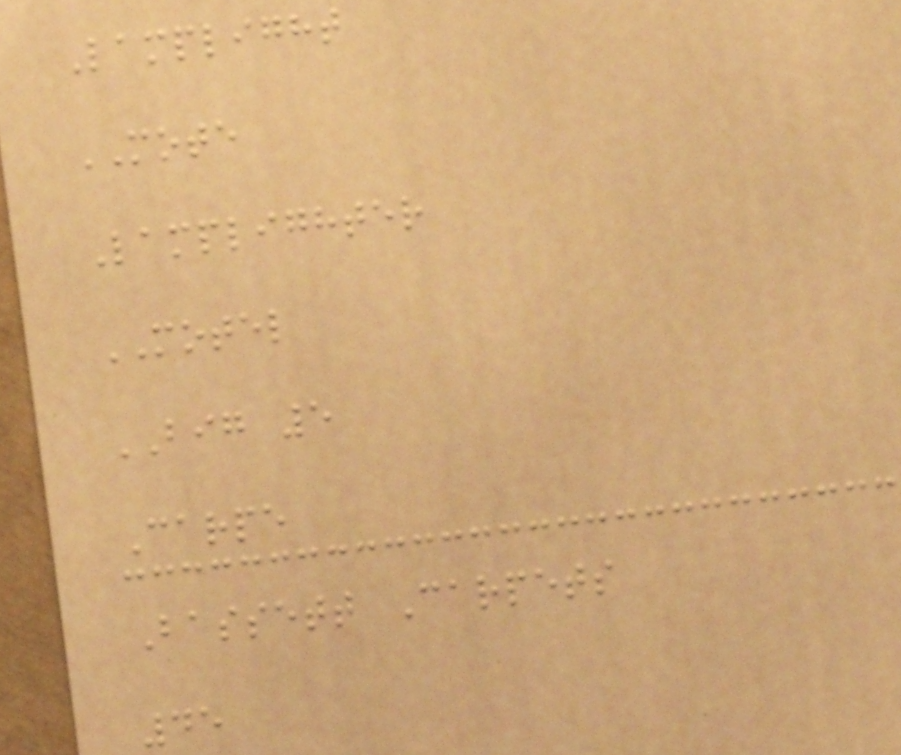Lamplight
MOTE
Lamplighter
MOTEL
BIG 5
Carpe
Bassett Carpets
45
